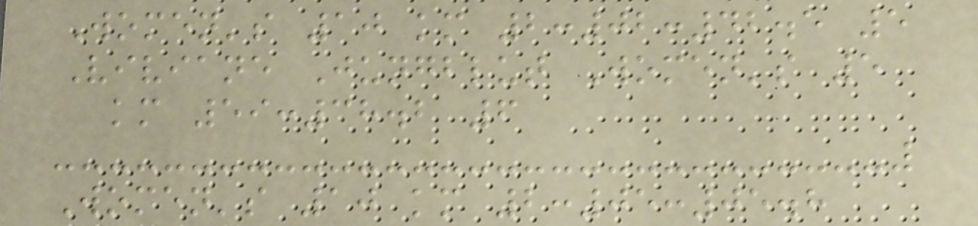Women's 10 km 2:02:42.5 5
Viviane Jungblut Women's 5
km 59:38.2 6
Women's 10 km 2:05:05.8
